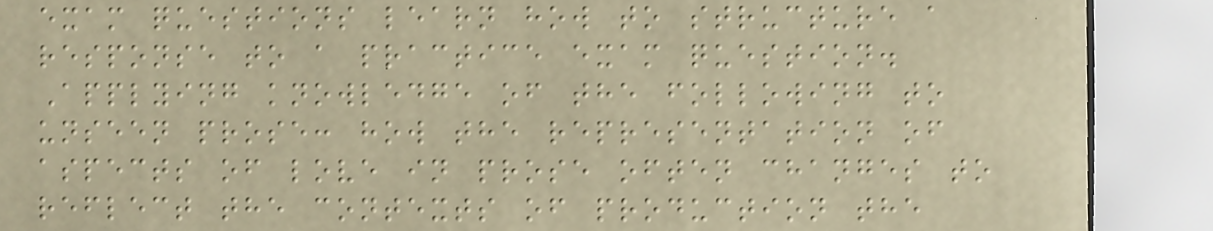exam questions learn how to structure a
response to a practice exam question.
Applying knowledge of the following to
unseen prose: how the representation of
aspects of love in prose often changes to
reflect the contexts of production the
